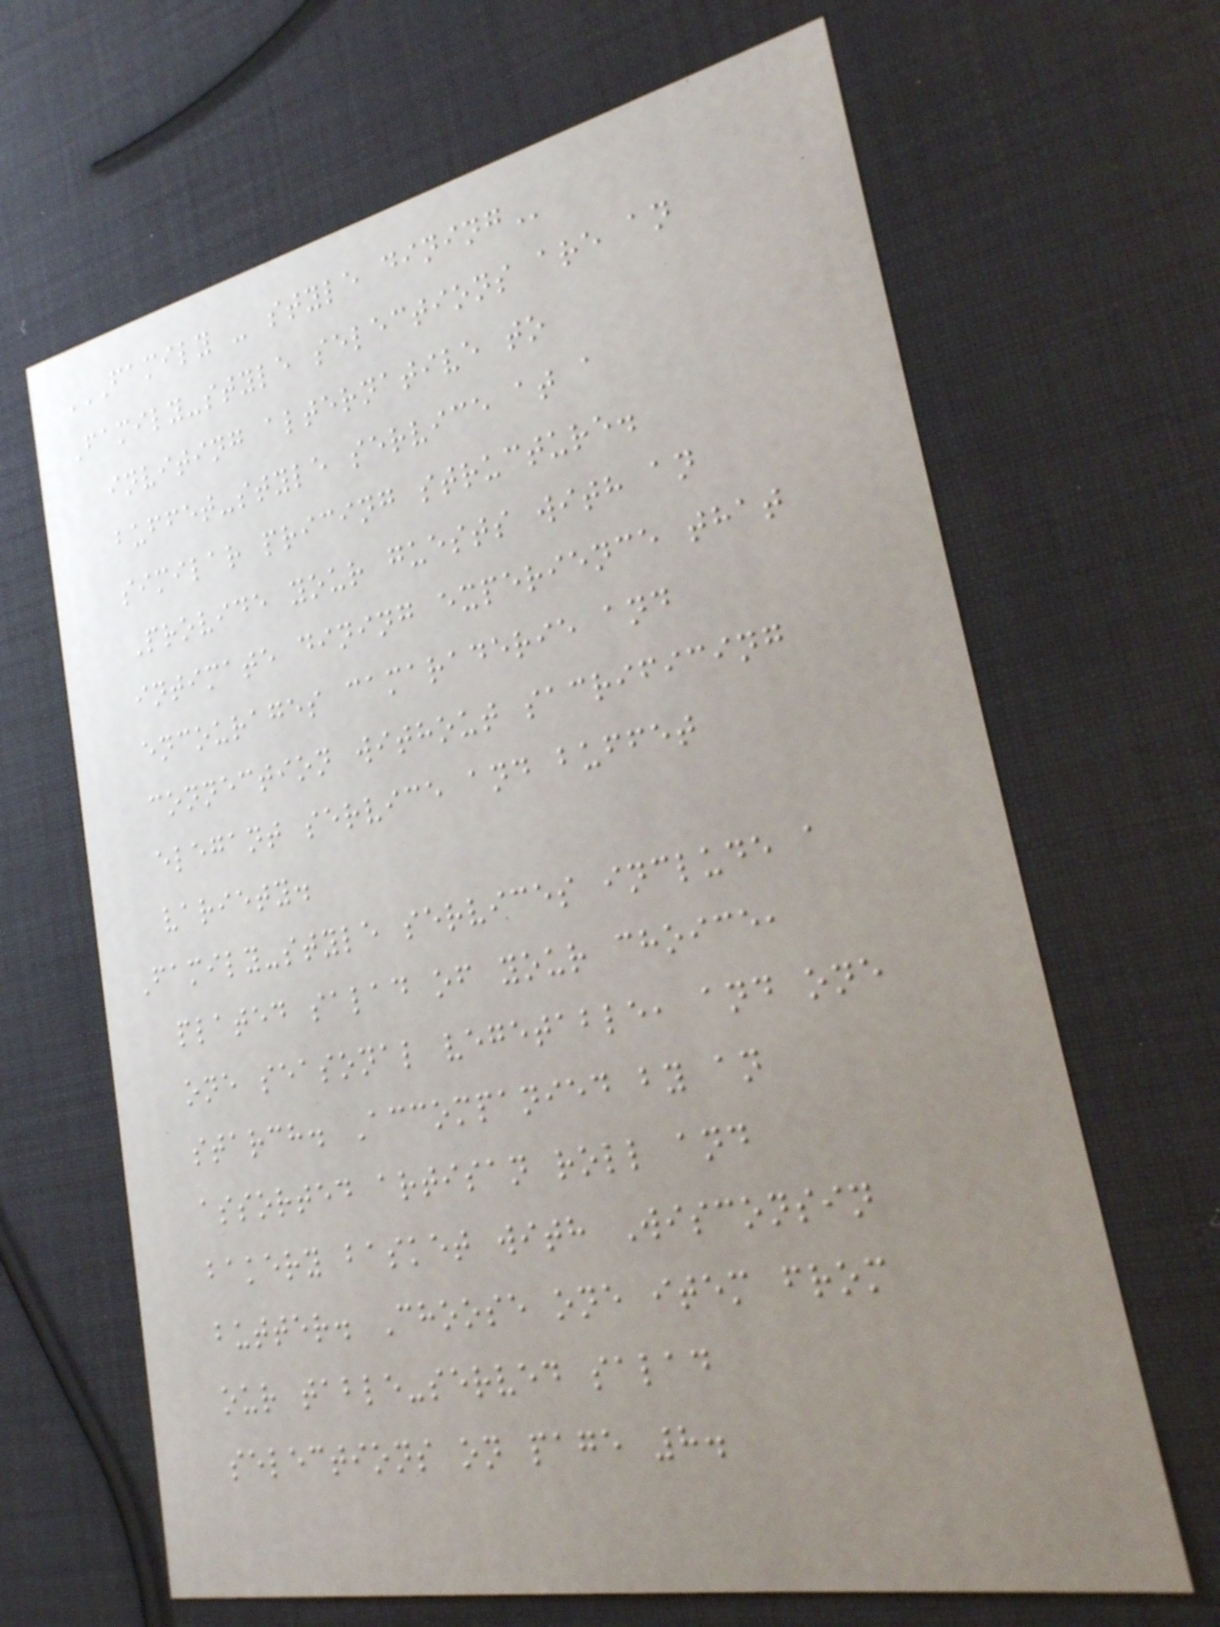FAMILY - STYLE DINING
Family-style selections are an
inviting alternative to
buffet-style service at a
similar pricing structure.
Provide your guests with an
intimate dining experience that
encourages camaraderie and
connection without sacrificing
elegant service and buffet
variety.
Family-style services include a
plated salad of your choice,
one seasonal vegetable, and one
starch. Accompanied by an
assorted artisan roll and
bakery basket with Wisconsin
butter. Choose one item from
our table-served salad
selections on page 8.
